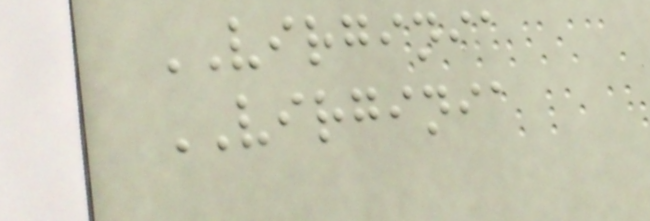VIRGINIA
VIRGINIA
